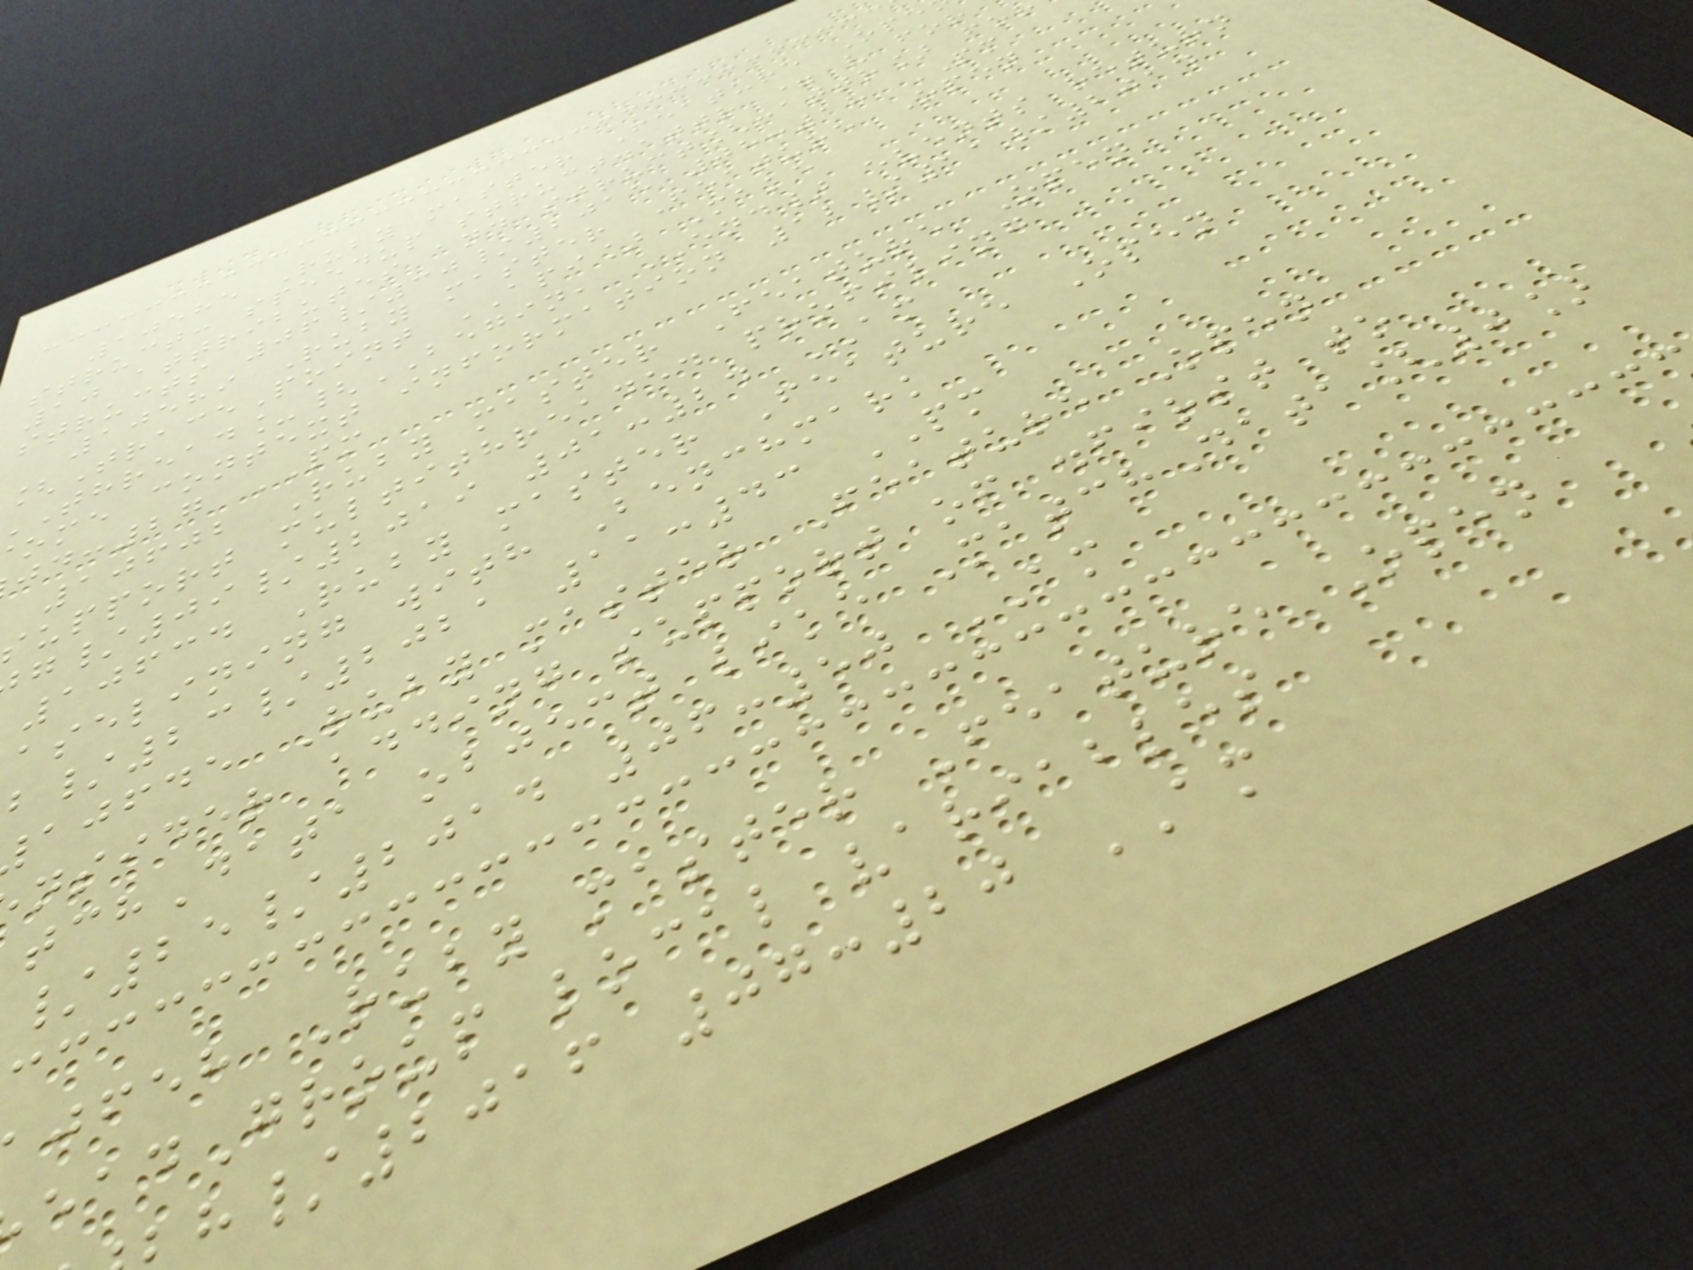10585 Ruby master Feature Ope
struct: speedup struct.attr = v for
10 attributes and struct[:attr] fo
structs 06/30/2015 08:18 PM
10589 Ruby master Feature Open
[TracePoint API] Make
_{BEGIN, END} events return
ome context information 12/11/2014
:27 PM
10602 Ruby master Feature Open
upport multithreaded profiling
/09/2019 01:24 AM
10634 Ruby master Feature Open
aselining with Benchmark
/23/2021 11:43 PM
ajfde Ruby master Feature Open
nsider adding support of .first to
tchData object like MatchData[0]
/25/2014 06:50 AM
jfeh Ruby master Feature Open
eadGroup local variables
/2016 07:20 AM
